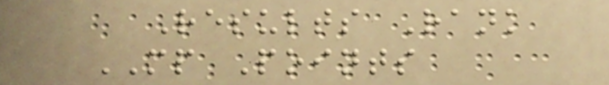Results Rank
MP Points
